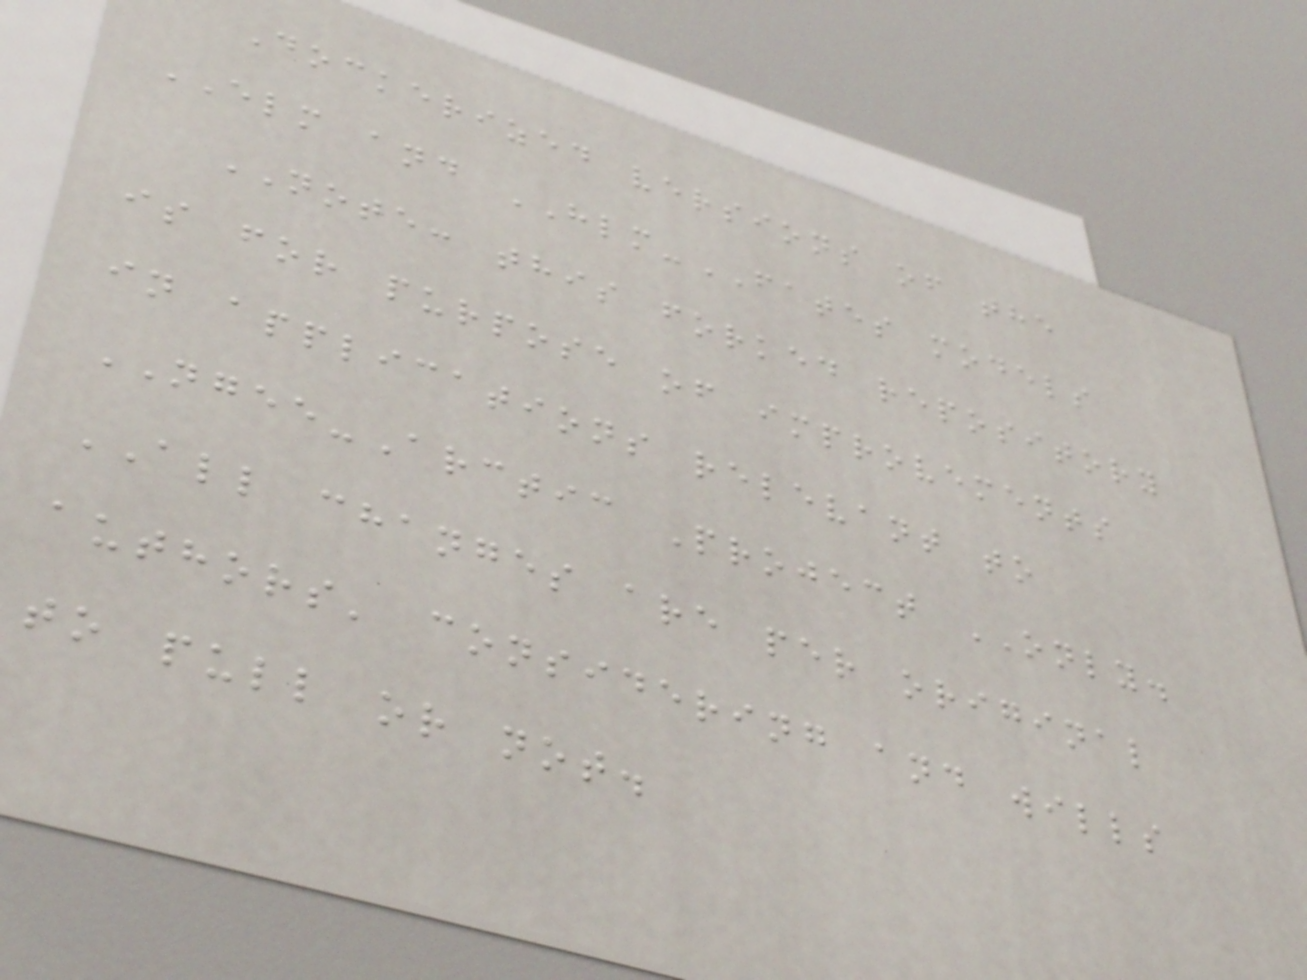Dockerized versions of the
ELM and HLM-FATES models
NOTE: this forked repository
is for purpose of improvements
in applications relevant to
NGEE-Arctic Project ONLY.
ALL changes are per original
authors' considering and wills
to pull or not.
